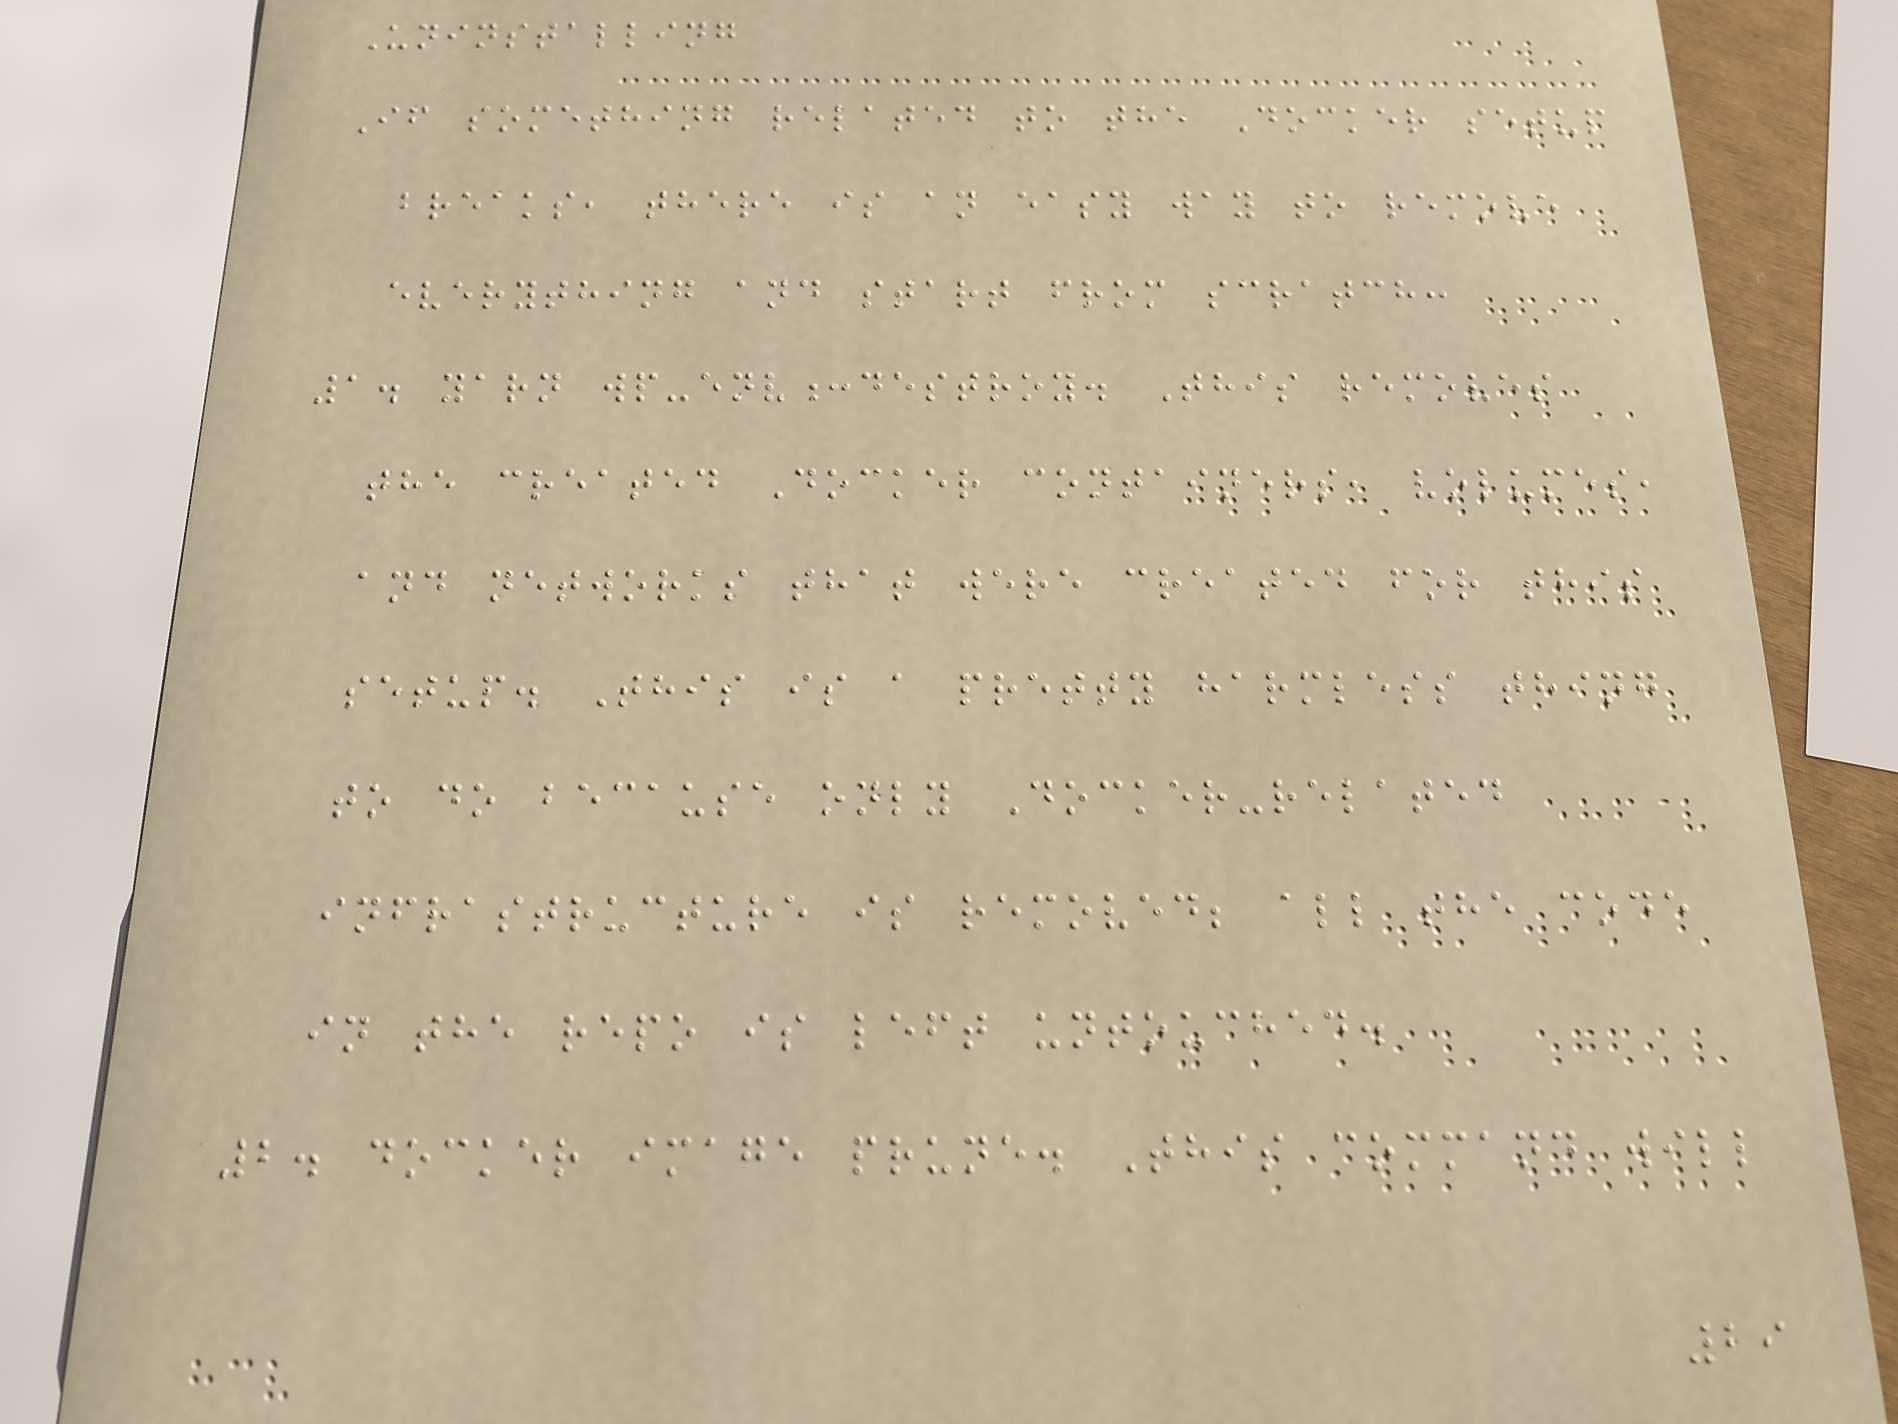Uninstalling
If something related to the Docker setup
breaks, there is an easy way to remove
everything and start from scratch:
1. yarn wp-env:destroy. This removes
the created Docker containers, volumes,
and networks that were created for this
setup. This is a pretty harmless thing
to do because only Docker-related
infrastructure is removed; all the code
in the repo is left untouched.
2. docker image prune. This command will
29
